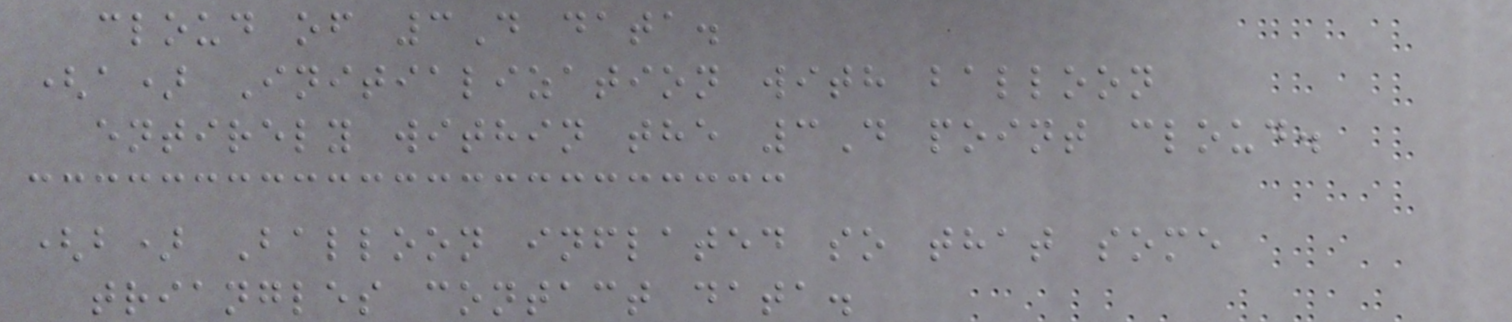cloud of 3D data.
(a) Initialization with balloon
entirely within the 3D point cloud.
(b) Balloon inflated so that some
triangles contact data.
